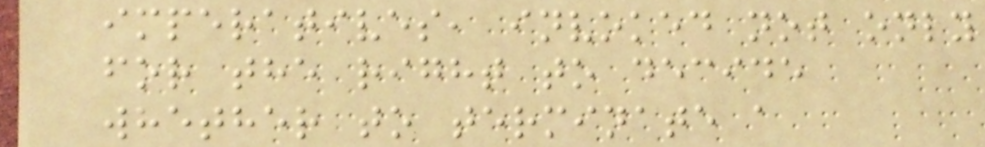imperatives, invoked not only
for the right to decide
whether to terminate a
